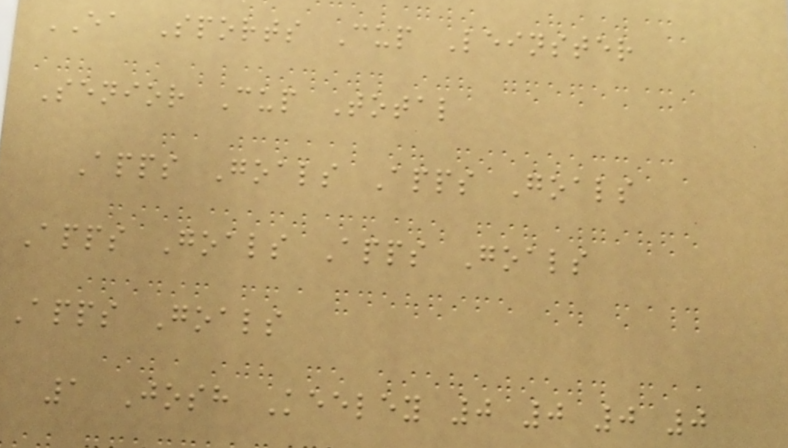EA Sports Cup Leinster
Senior Cup Total
Apps Goals Apps Goals
Apps Goals Apps Goals
Apps Goals
1 Josh Keeley 0 0 0 0
